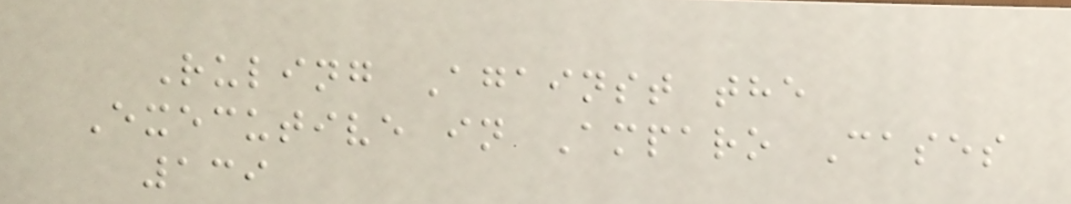Ruling Against the
Executive in Amparo Cases
139
